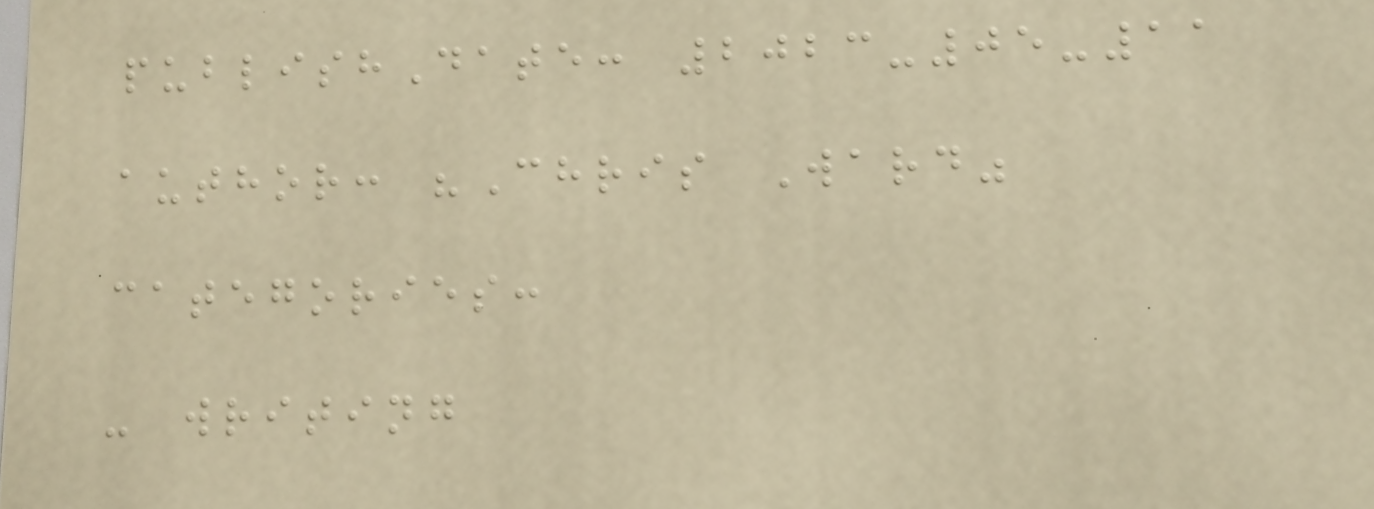publishDate: 2023-05-11
author: "Chris Ward"
categories:
- writing
